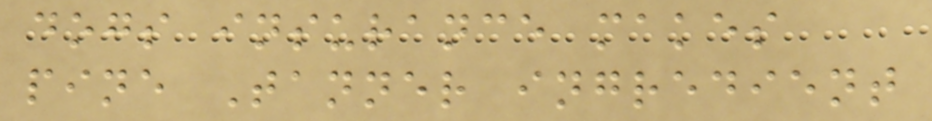dogs insurance makes
pine Tanner ingredient
